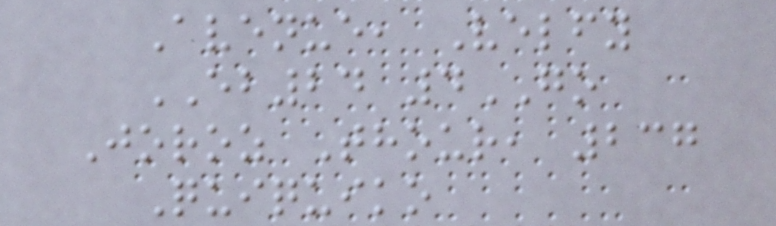Avenue, Velfy
EB24 4GO
Joroz Thour, 237
Quiquiko
